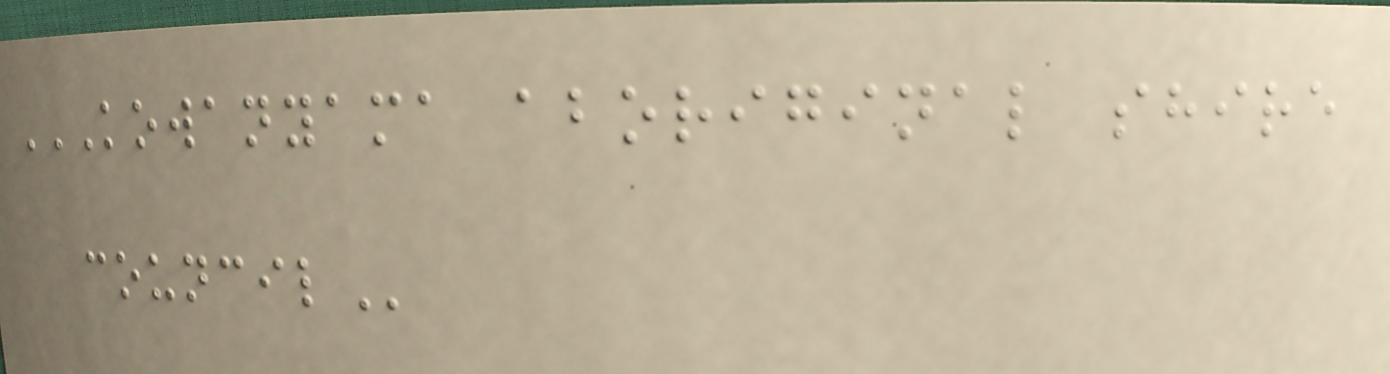KOWANYAMA ABORIGINAL SHIRE
COUNCIL
